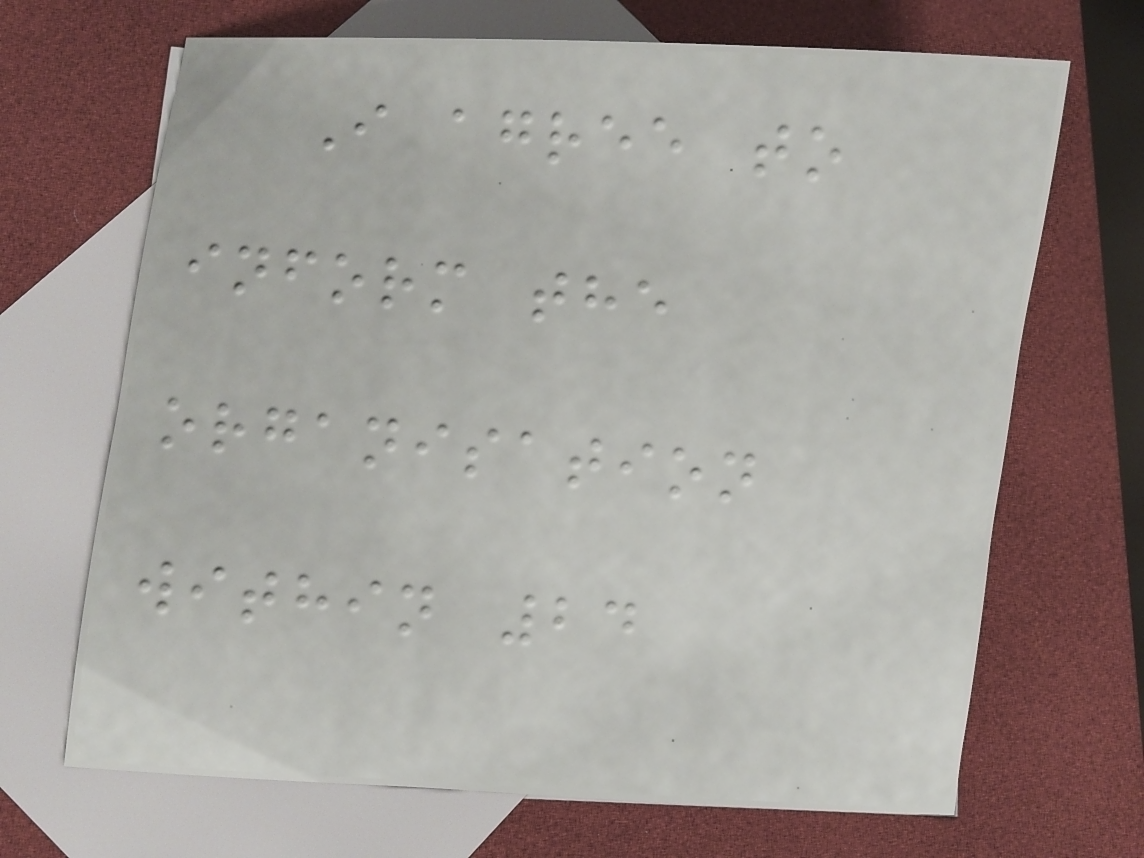I agree to
inform the
organisation
within 24
